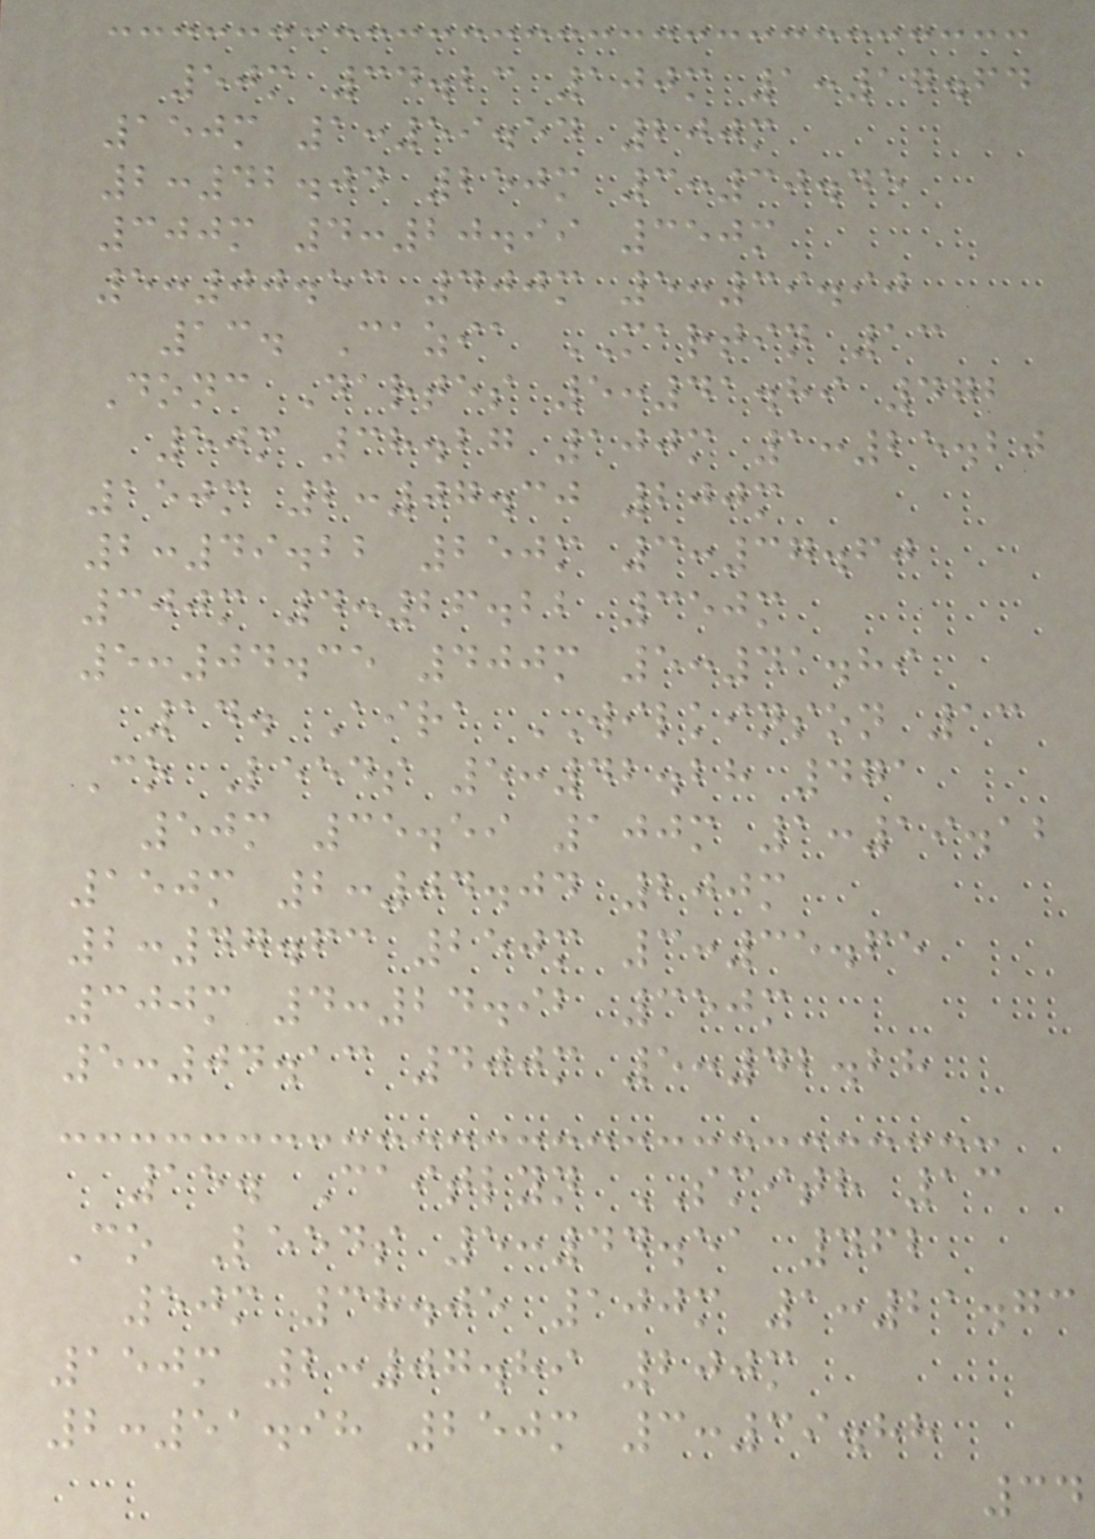50m 34.23 100m 1:17.64
150m 1:59.54 200m
2:42.04 250m 3:30.45
300m 4:20.99 350m
5:00.53 400m 5:39.90
13. Cazia MARTIN 13
Donc Dartes 5:41.89 472
50m 38.27 100m 1:25.20
150m 2:07.30 200m
2:49.22 250m 3:37.60
300m 4:26.22 350m
5:04.35 400m 5:41.89
14. Aira WILKINSON 13
Co Leeds 5:42.28 471
50m 35.59 100m 1:19.12
150m 2:04.04 200m
2:47.63 250m 3:35.65
300m 4:24.92 350m
5:04.13 400m 5:42.28
15. Caitlyn SMITH 13
Co Leeds 5:44.51 462
50m 38.05 100m 1:21.73
150m 2:07.89 200m
2:51.98 250m 3:39.88
34
